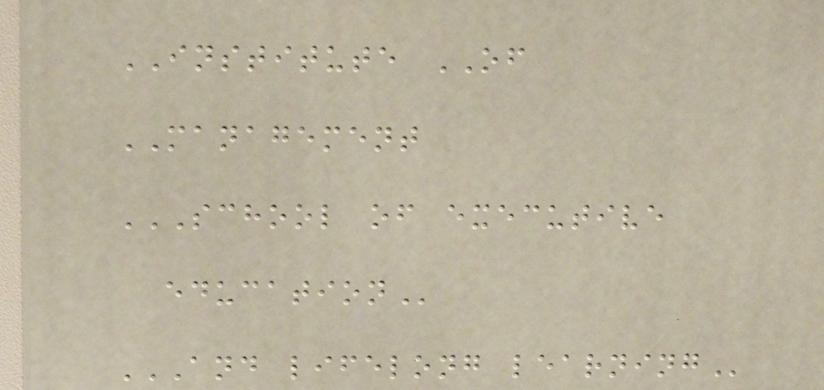INSTITUTE OF
MANAGEMENT
SCHOOL OF EXECUTIVE
EDUCATION
AND LIFELONG LEARNING
